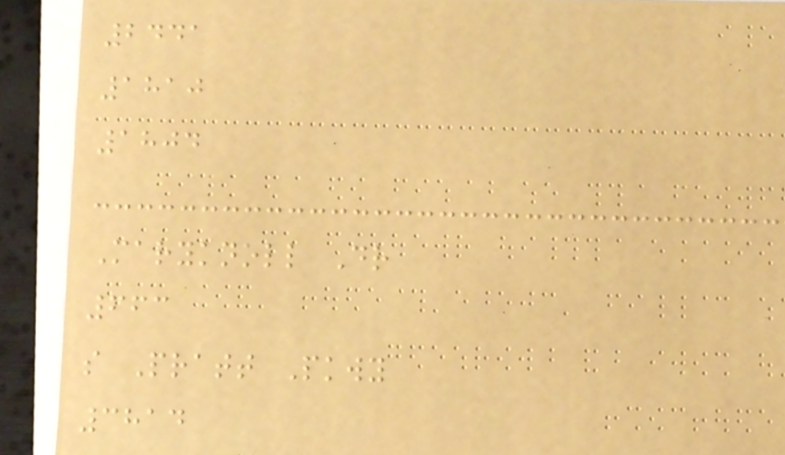2441
1810
1804
Maryknoll Dr
663
s Pratt Pkwy
3814
